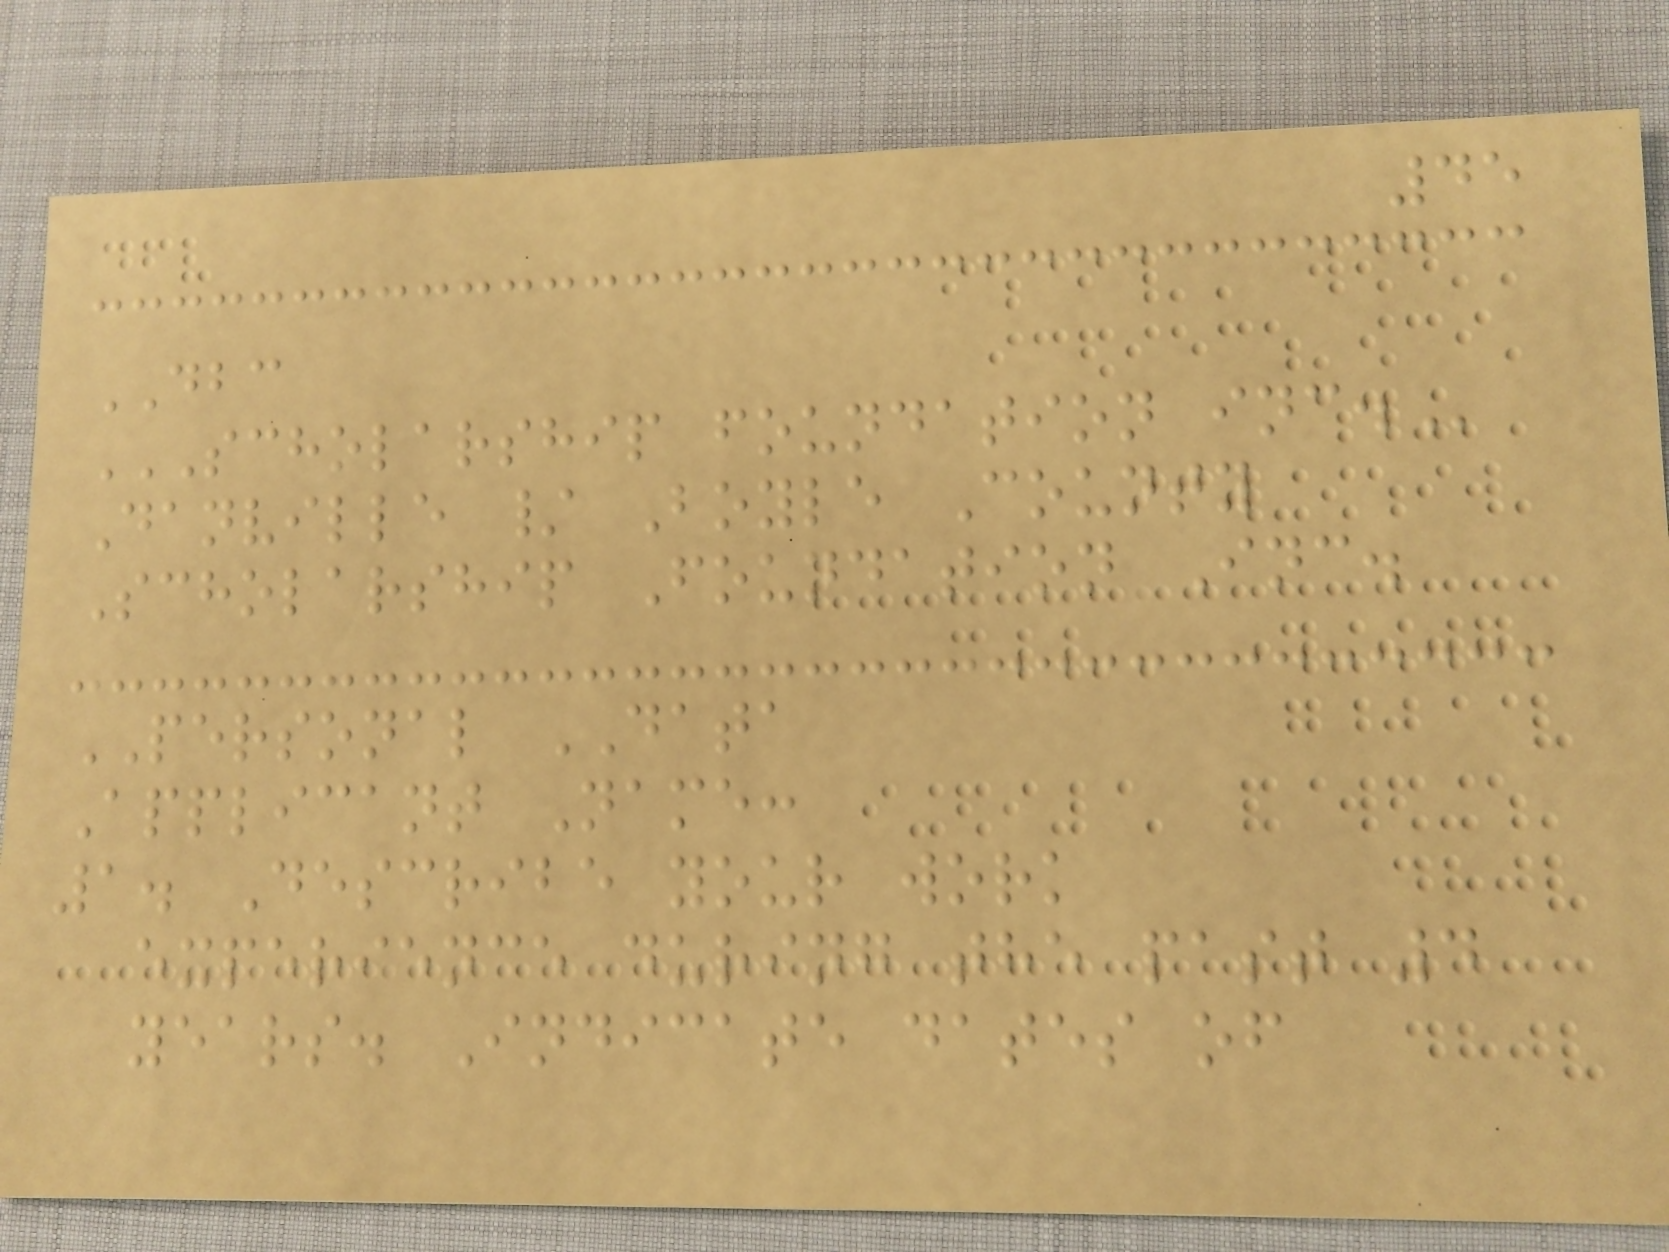45
DBC
SCHOLARSHIP FOUNDATION INC.
Danville / Boyle County
Scholarship Foundation Inc.
PERSONAL DATA
Applicant Name:
1. Describe your work
experience during the past 4
years. Indicate dates of
